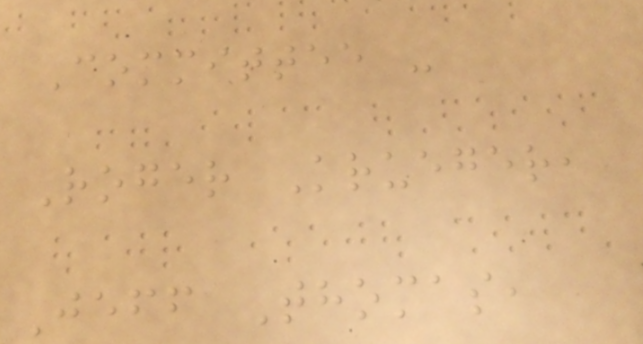Committee -
Roger Krueger,
Jeff Thomas,
